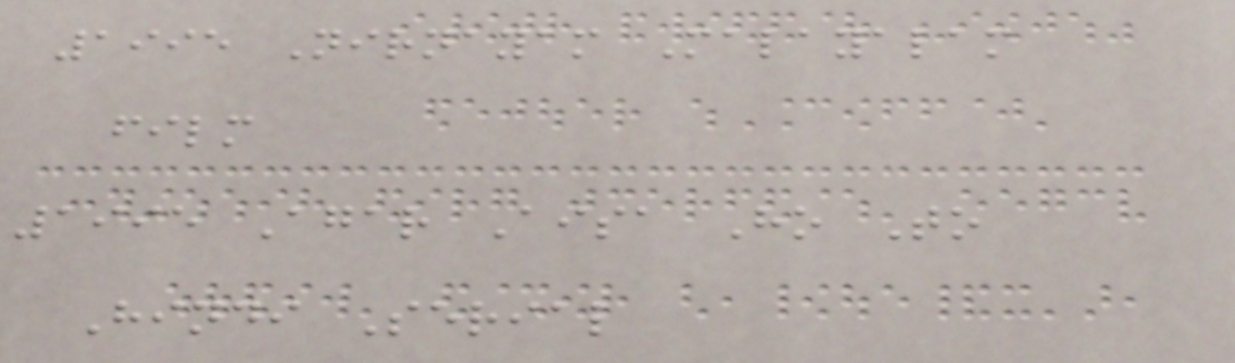1995 Nirnayam Malayalam
film
1995 Agar Aisa Ho To
Hindi Serial
